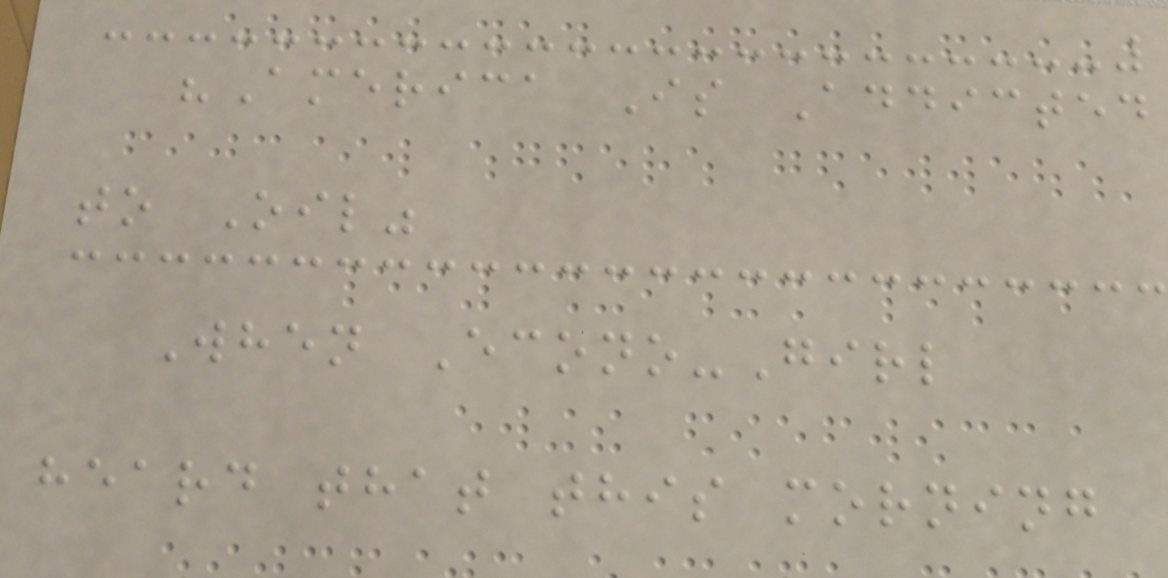"America Is Addicted
to Oil"
When Econo-Girl
heard that this morning
